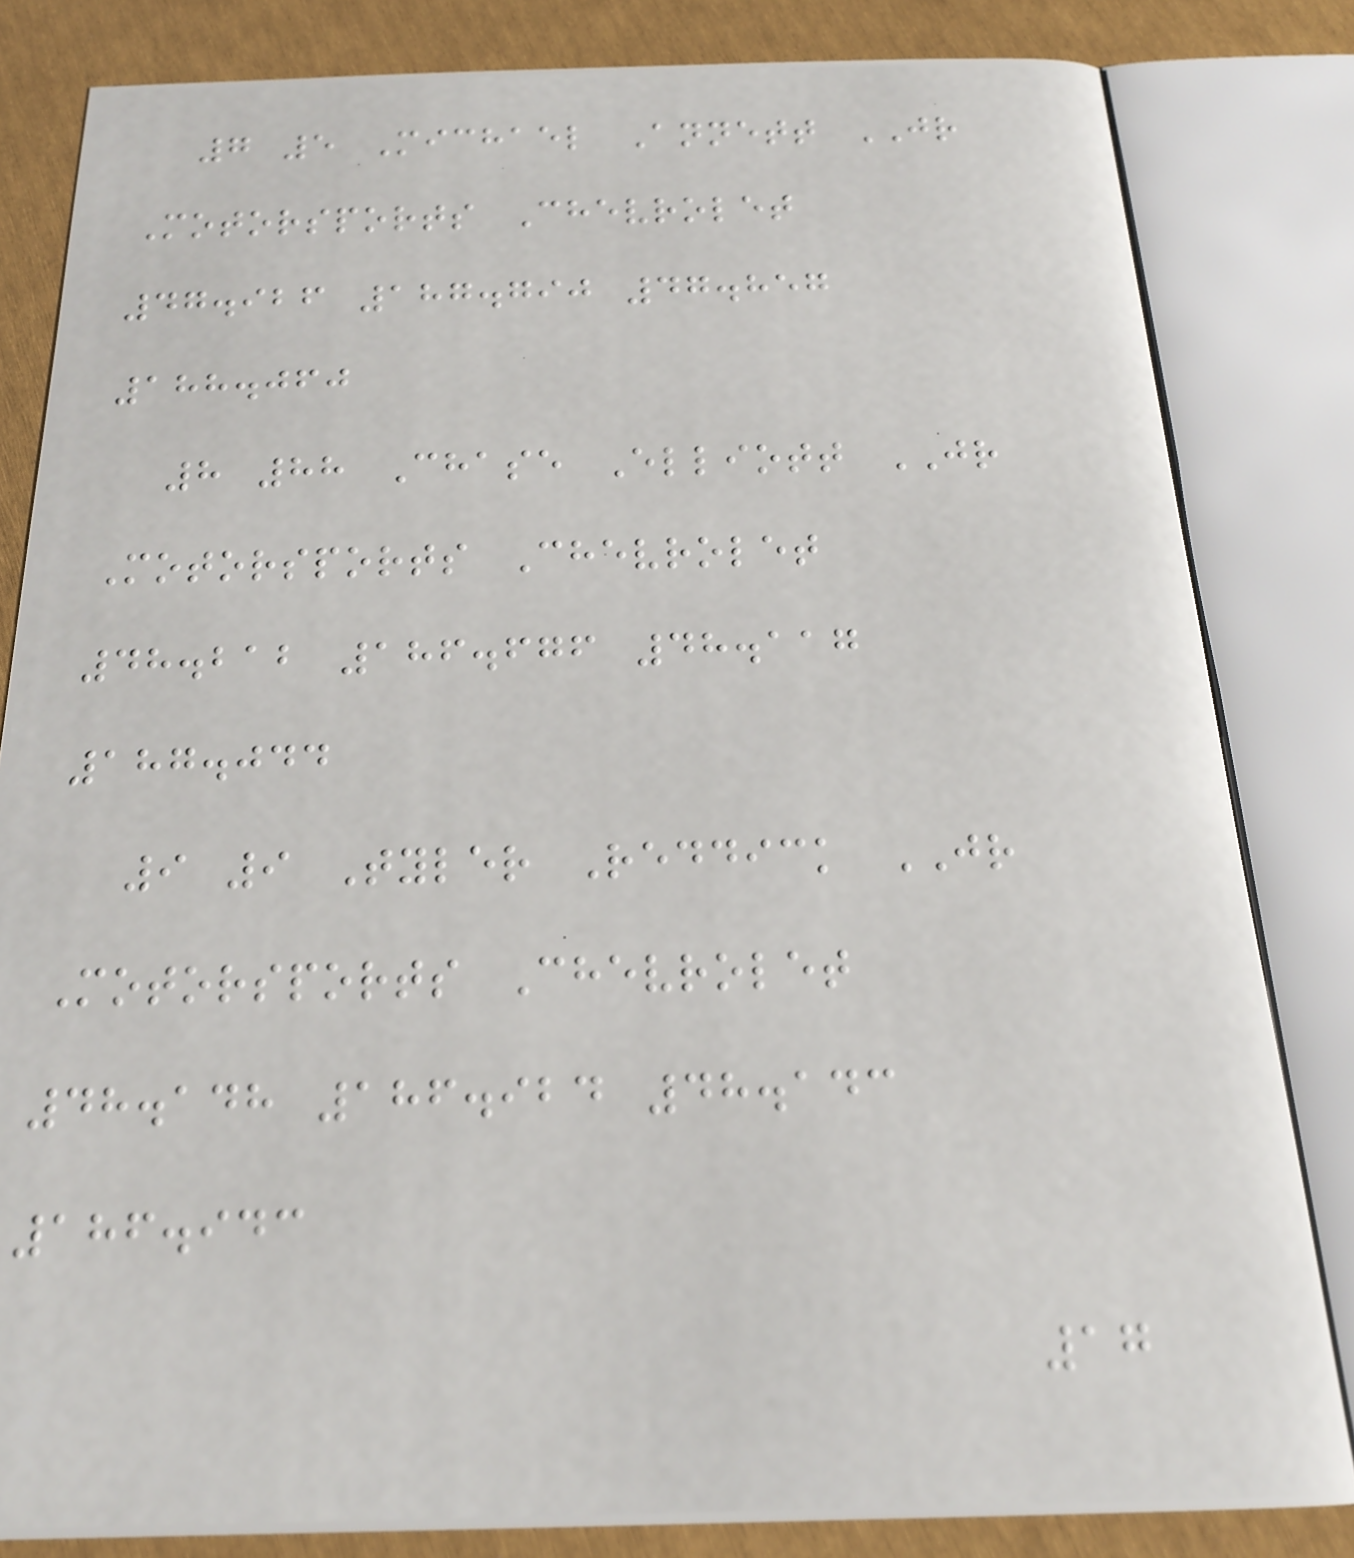7 5 Michael Annett JR
Motorsports Chevrolet
47.926 187.790 47.857
188.060
8 88 Chase Elliott JR
Motorsports Chevrolet
48.212 186.676 48.117
187.044
9 9 Tyler Reddick JR
Motorsports Chevrolet
48.148 186.924 48.143
186.943
17
